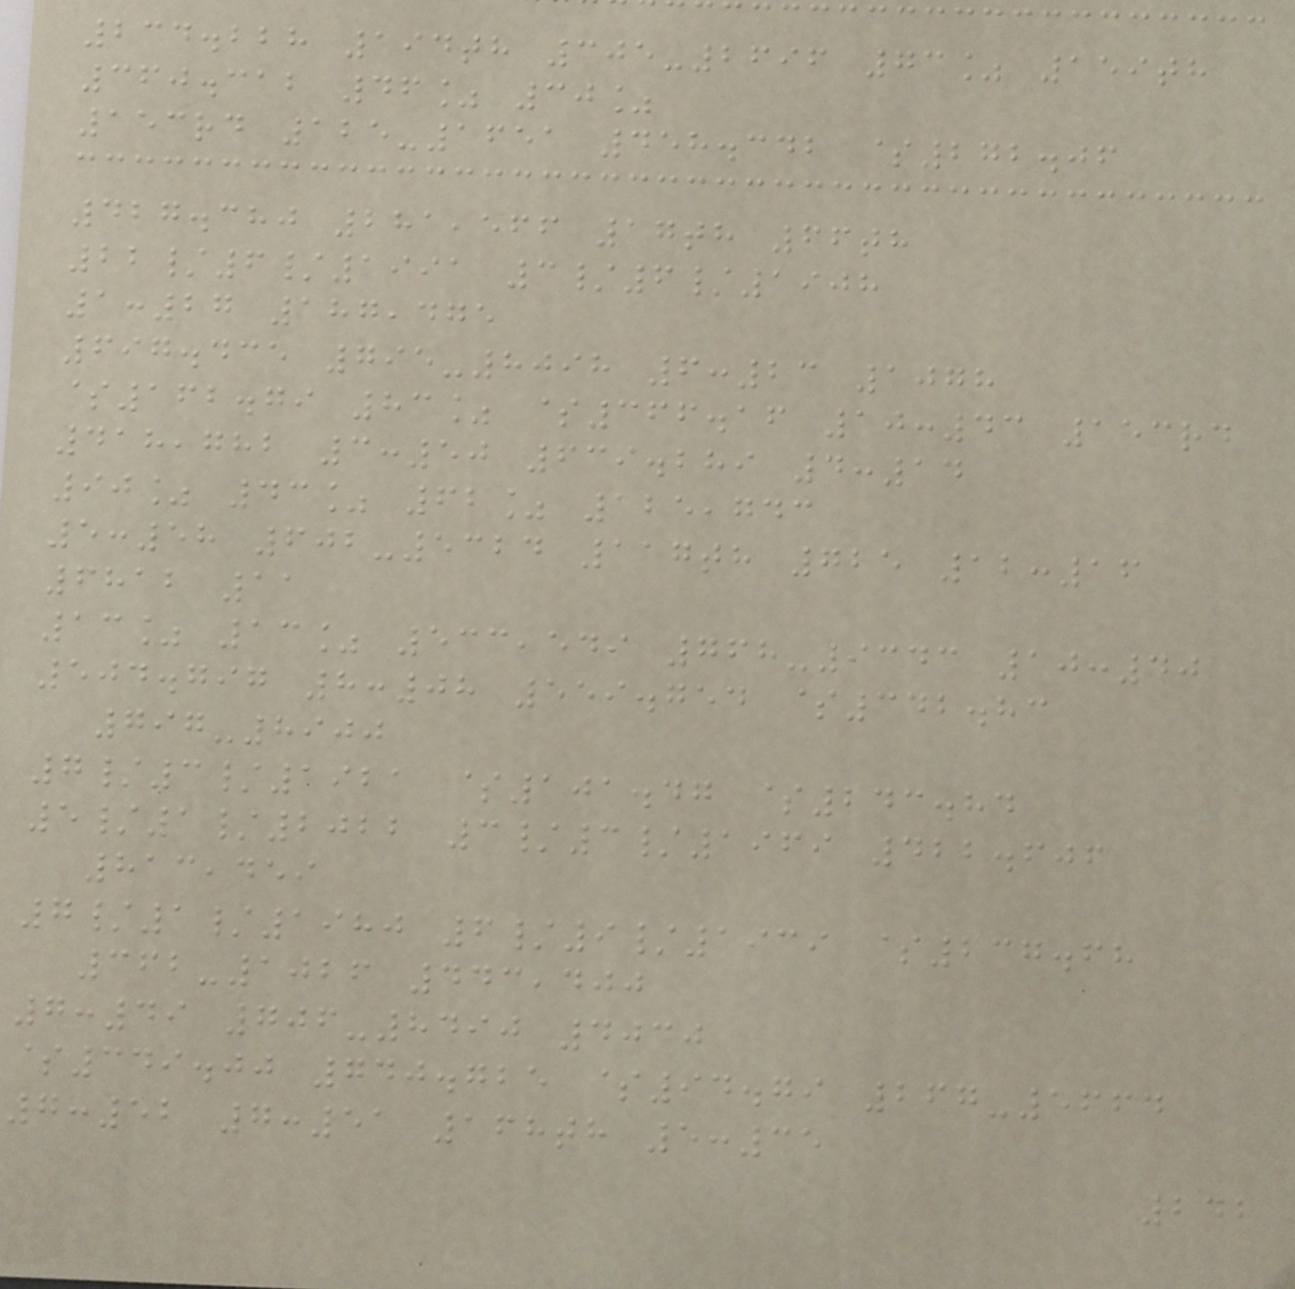234.228 194th 305-2696 73% 159th
360.312 46% 30%
153rd 125-1651 458.342 $272.06
427.380 281,566 17th 66th
22/6/1991 3/6/1908
1:27 187,475
697.435 795-8098 6:23 1078
$162.79 83% $366.16 10:43 153rd
418,782 3:50 639.289 4:14
90% 43% 62% 125,743
5:58 602-5324 117th 725 12:16
6812 11
13% 13% 533,549 768-9343 10:40
504.797 8:08 559.754 $342.83
797-8900
7/3/1921 $101.47 $243.84
5/1/2022 3/3/1969 422.606
813,459
7/1/1980 6/9/1939 $237.68
362-1026 443,400
7:49 706-8490 4030
$349.00 740.725 $94.79 267-5664
7:52 7:51 168th 5:35
242
